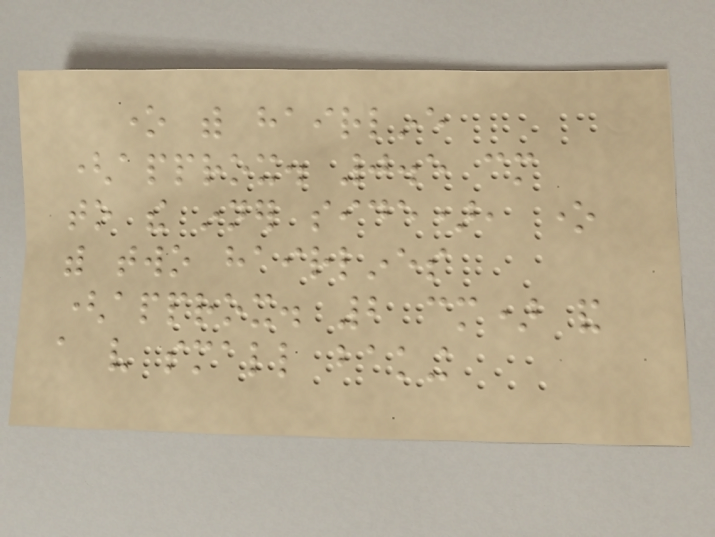one with hairline
(approx. 0.5 cm
to the inner side), one
with two hairlines
(approx. 2 cm) and
a very small baking
